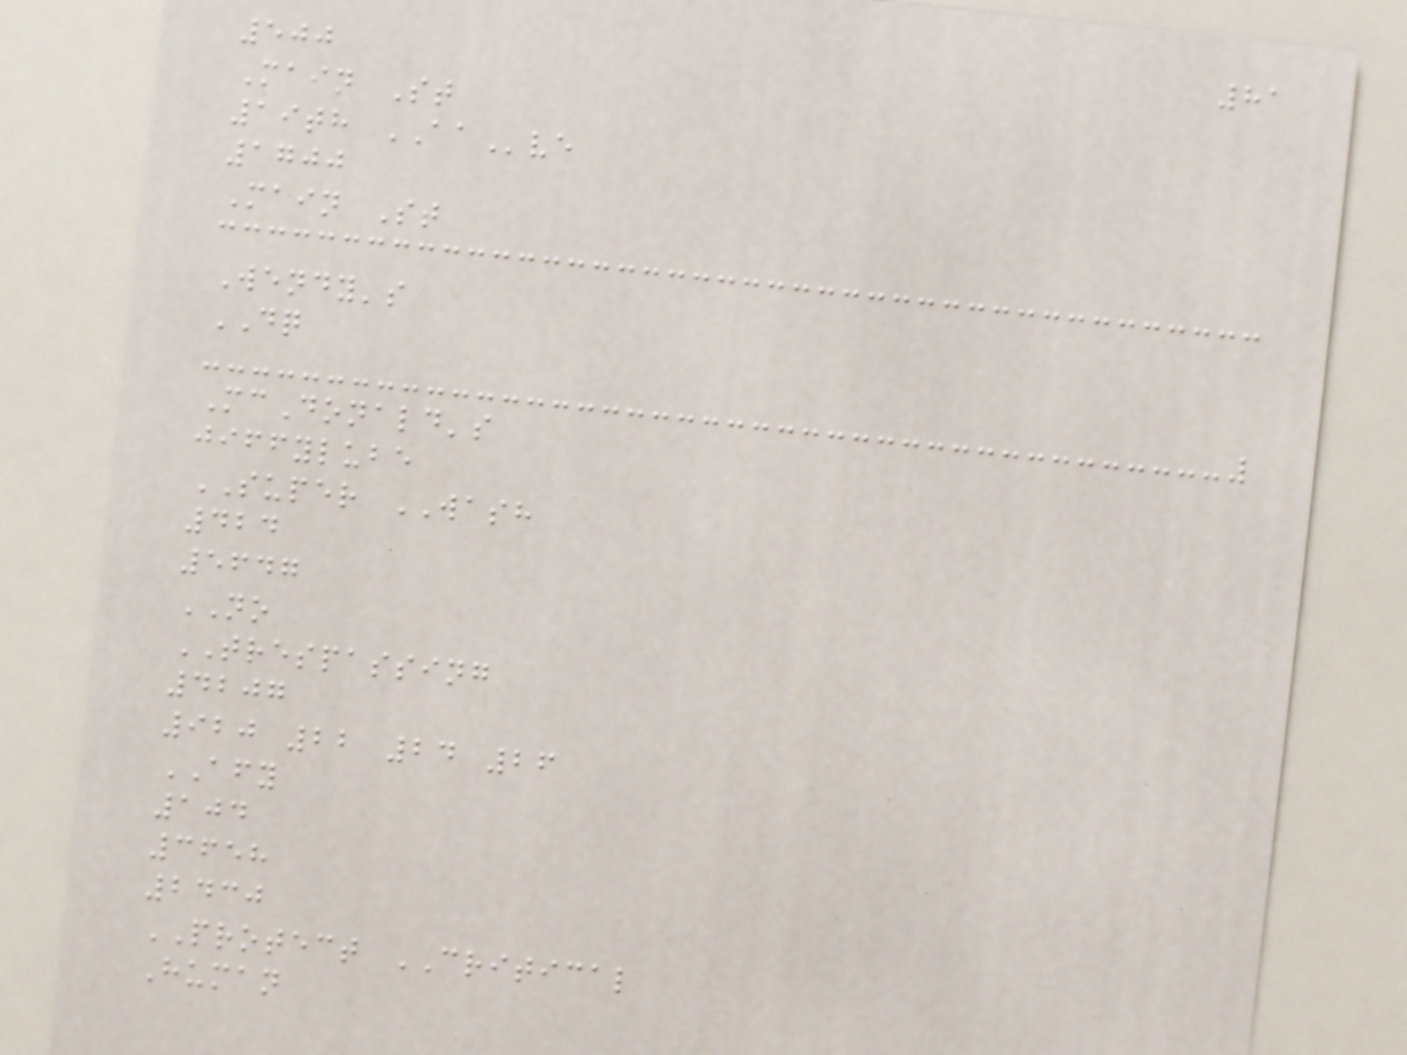81
500
Main St
19th AAve
1700
Main St
Wendy's
DQ
McDonald's
jiffylube
SUPER WASH
424
5647
NO
TRESPASSING
4207
920 22 24 26
AFY
104
3658
2430
PROTECT CRITICAL
Human
